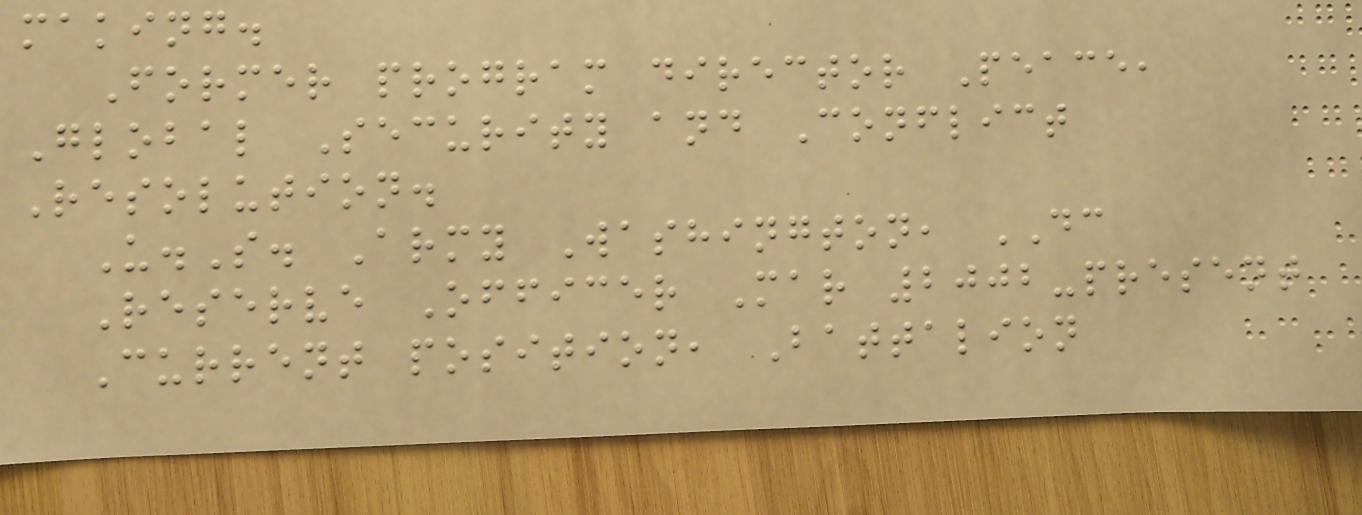making.
Former program director Peace,
Global Security and Conflict
Resolution.
U.S. Army Washington, DC
Reserve Officer Mar 2002-present
Current position, Battalion
